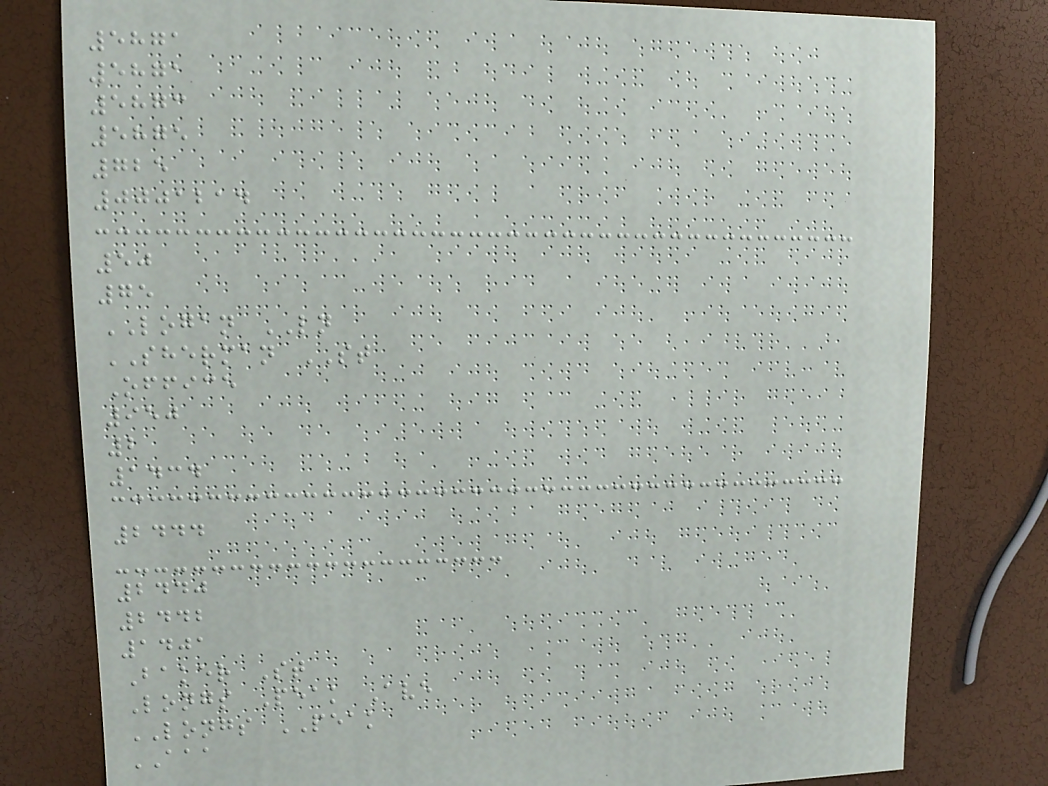5871
5871
5873
5875
725
0001214
50
75
LOGAN LN
SHERMAN ST
Office
950
2
1434
2444
2440
2442
1401
Baker St
Longs Peak Ave
LONGS PEAK
AAA
